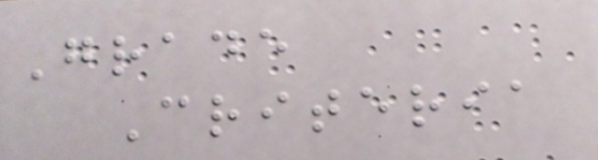Grade
Criteria
